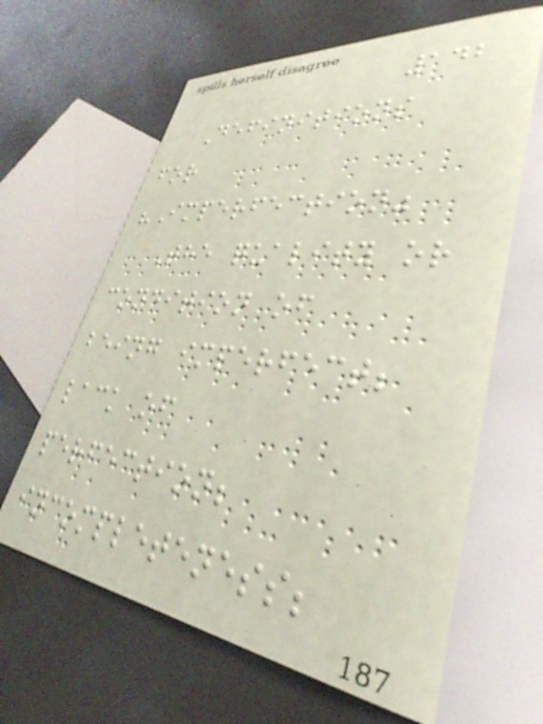142
Definitions
for
"Imperfection"
The quality or
condition of
being imperfect;
lack of
perfection;
incompleteness;
